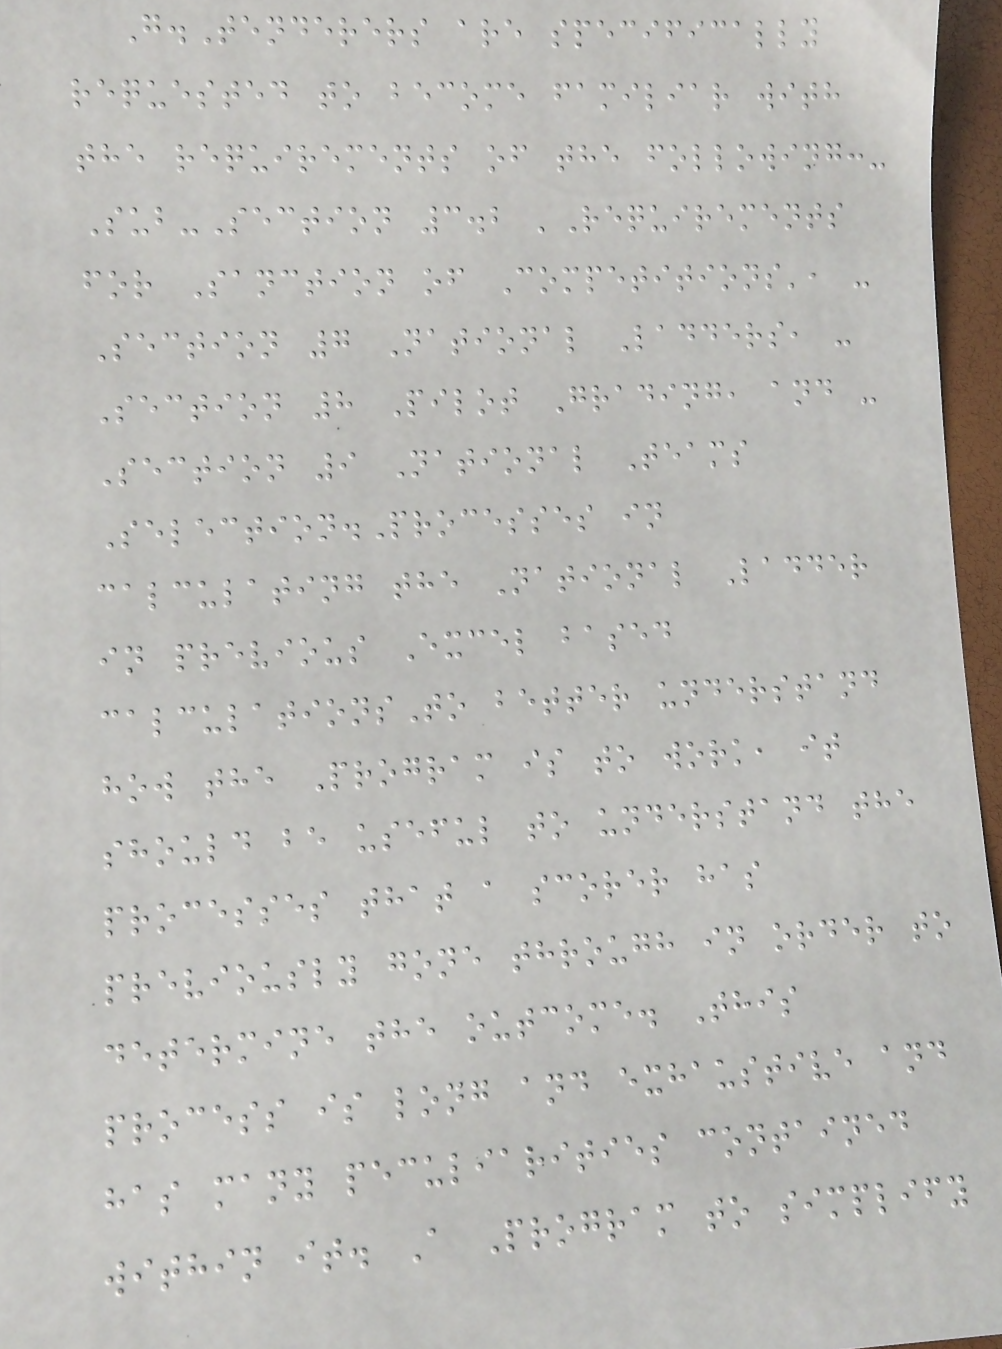G.Tenderers are specifically
requested to become familiar with
the requirements of the following:-
Sub-Section 3.2 'Requirements
for Sanction of Competitions', -
Section 7 National Ladders, -
Section 8 Pilot Grading, and -
Section 9 National Teams
Selection.Processes in
calculating the National Ladder
in previous Excel based
calculationsTo better understand
how the Program is to work, it
should be useful to understand the
processes that a scorer has
previously gone through in order to
determine the outcome. This
process is long and exhaustive and
has many peculiarities contained
within it. A Program to simplify
